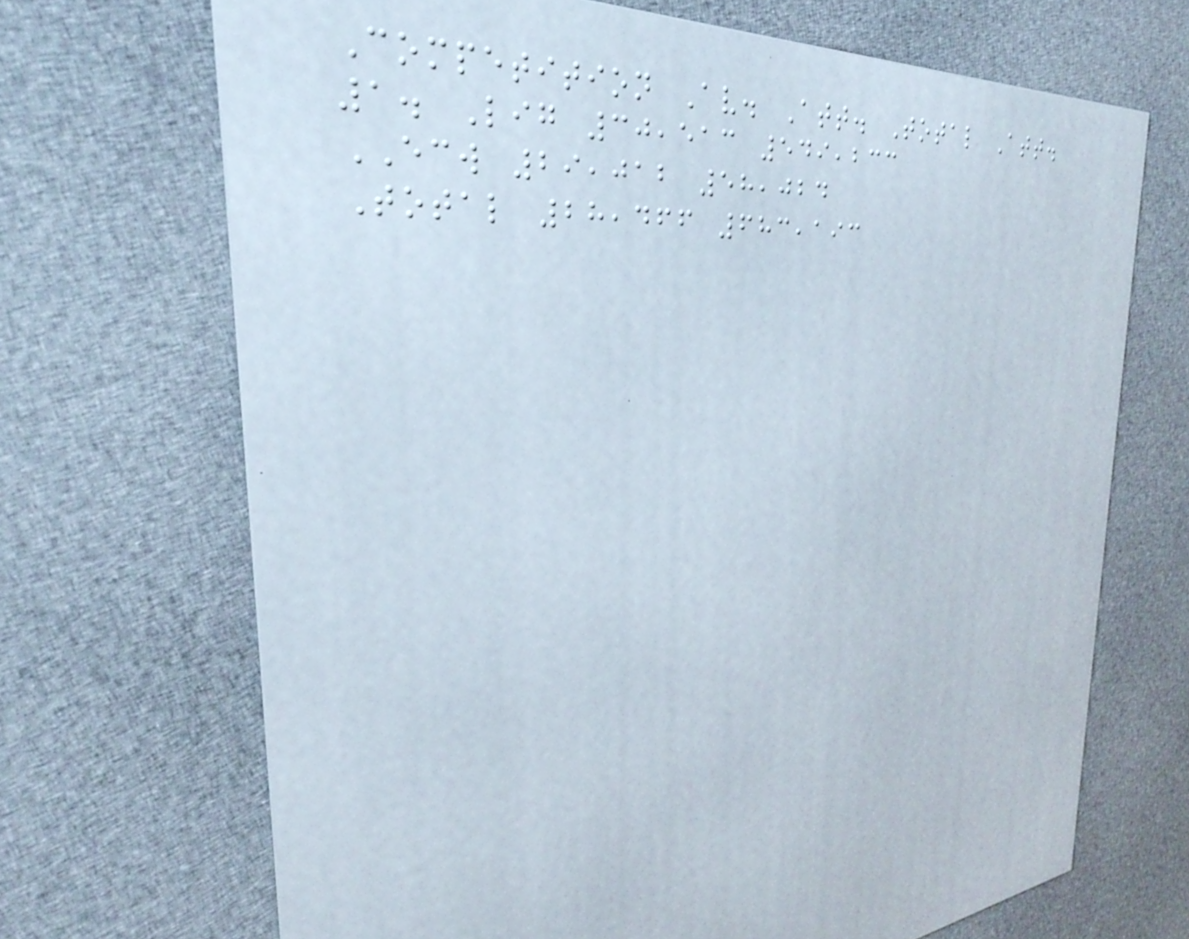Competition Av. Att. Total Att.
1. Lig 30,513 549,233
ECW 29,012 58,024
Total 28,466 683,193
